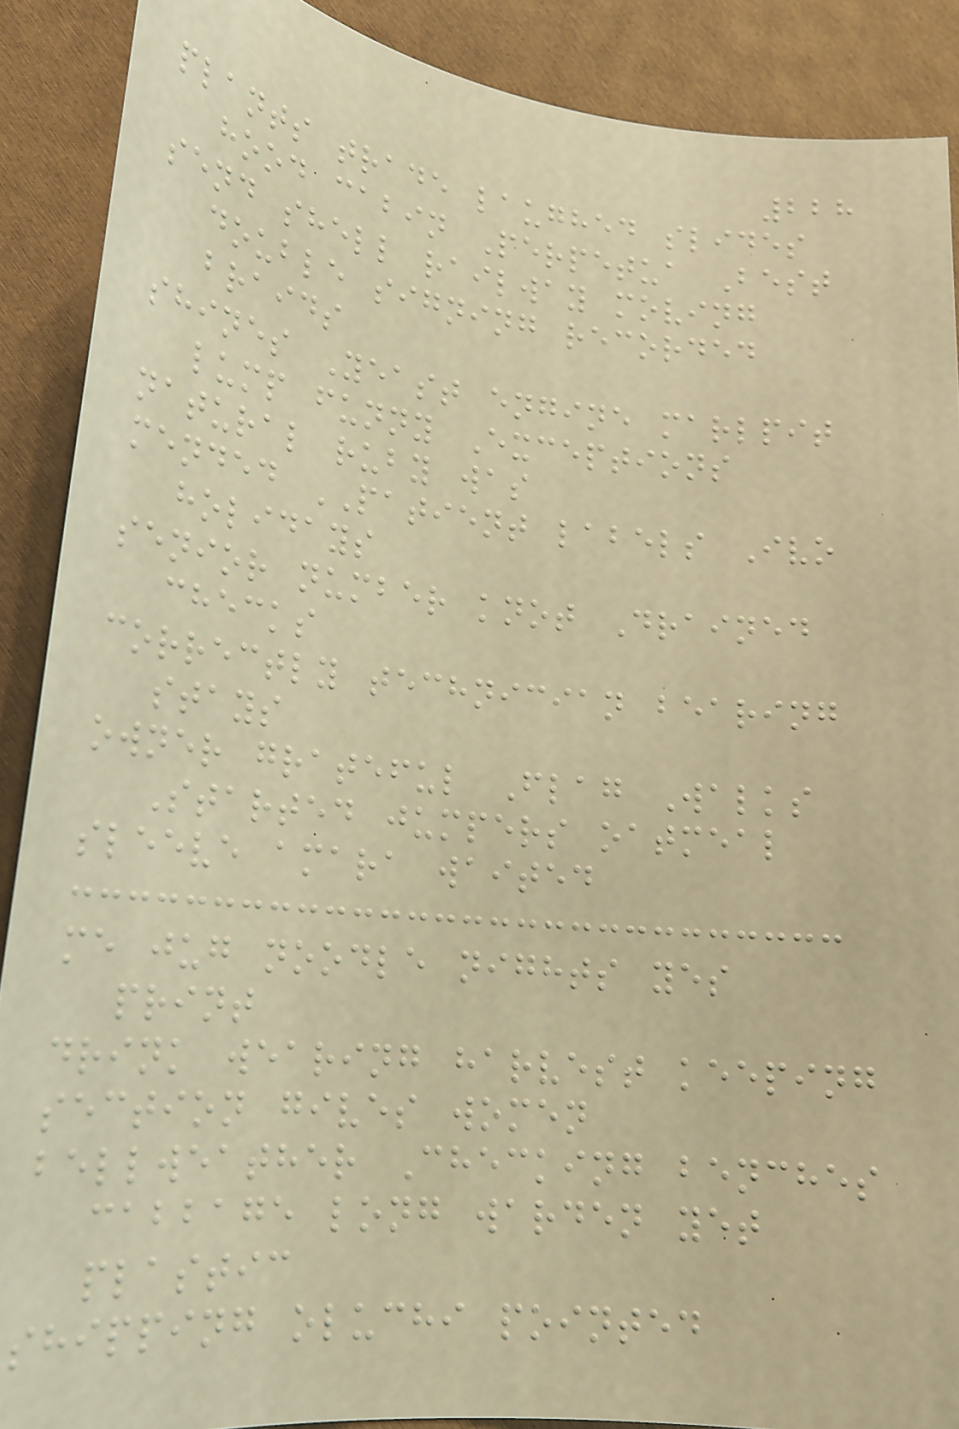228
plants trade laughed slides
hood cabin Perpetua Best
send shell railway moving
double signing recorded
braids
shines Yeast engine marlpit
lump funny Exceptions
natural ruby was
mended PATIENT labels Ivo
holidays
senior number knot Drained
checks
correctly technician bearing
stays
owner grateful Flag Walks
Started jumpers oatmeal
sleeve amara waited
me jug noodle nights yes
print
drink wearing harvest keeping
section gives women
bellweather Checking benches
cabbage long warden yet
plastic
shipping oluchi pointed
